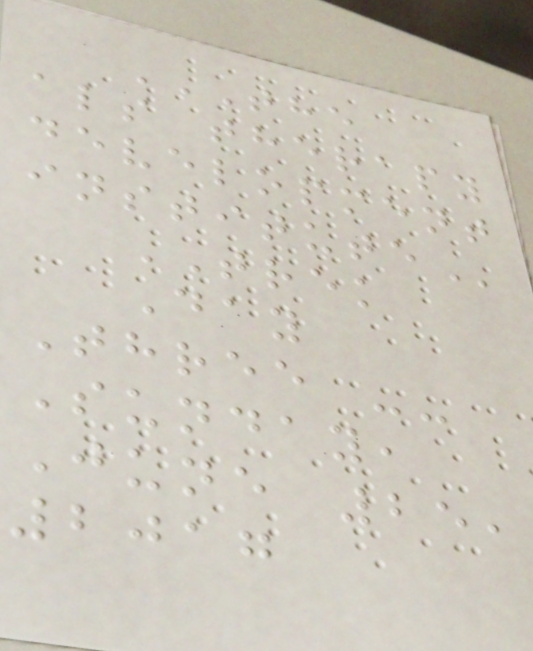THE
ALS THERAPY
DEVELOPMENT
INSTITUTE
TREK
Day
Three --
Sunday,
June 25,
2017
